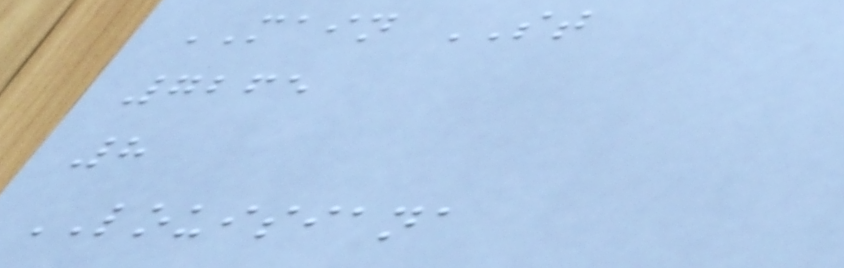MAIN ST
7265
8
LOUISIANA
